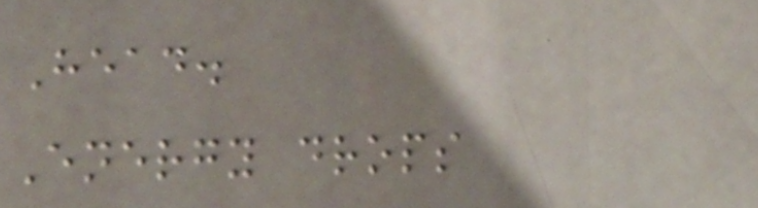Head.
Energy drops
